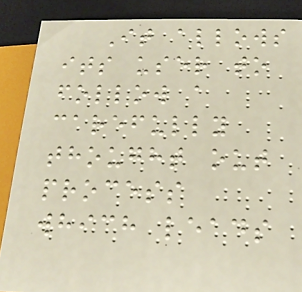It allows
its user to
follow a
carefully
thought out
process
which leads
